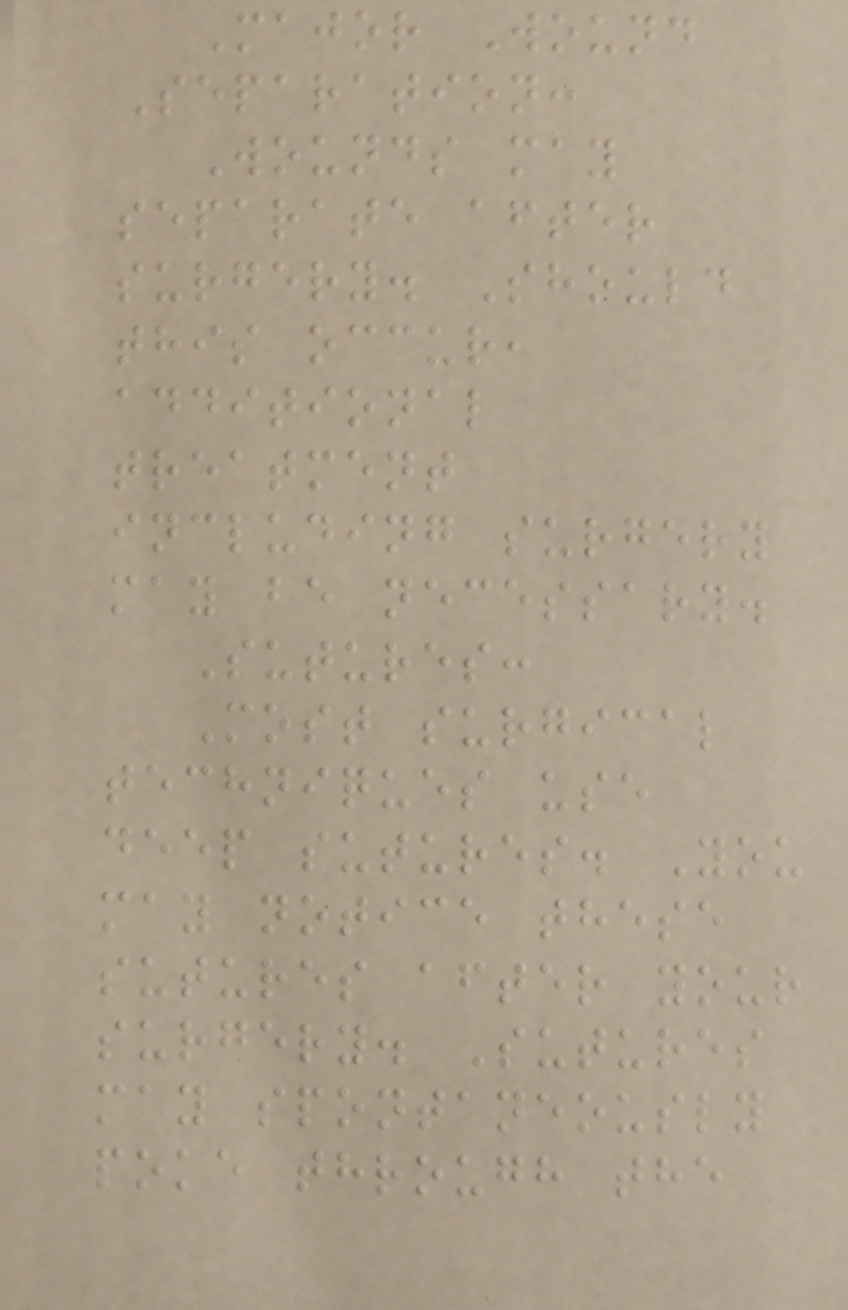Major Wound
Separation:
Wounds may
separate after
surgery. Should
this occur,
additional
treatment
including surgery
may be necessary.
Sutures:
Most surgical
techniques use
deep sutures. You
may notice these
sutures after your
surgery. Sutures
may spontaneously
poke through the
